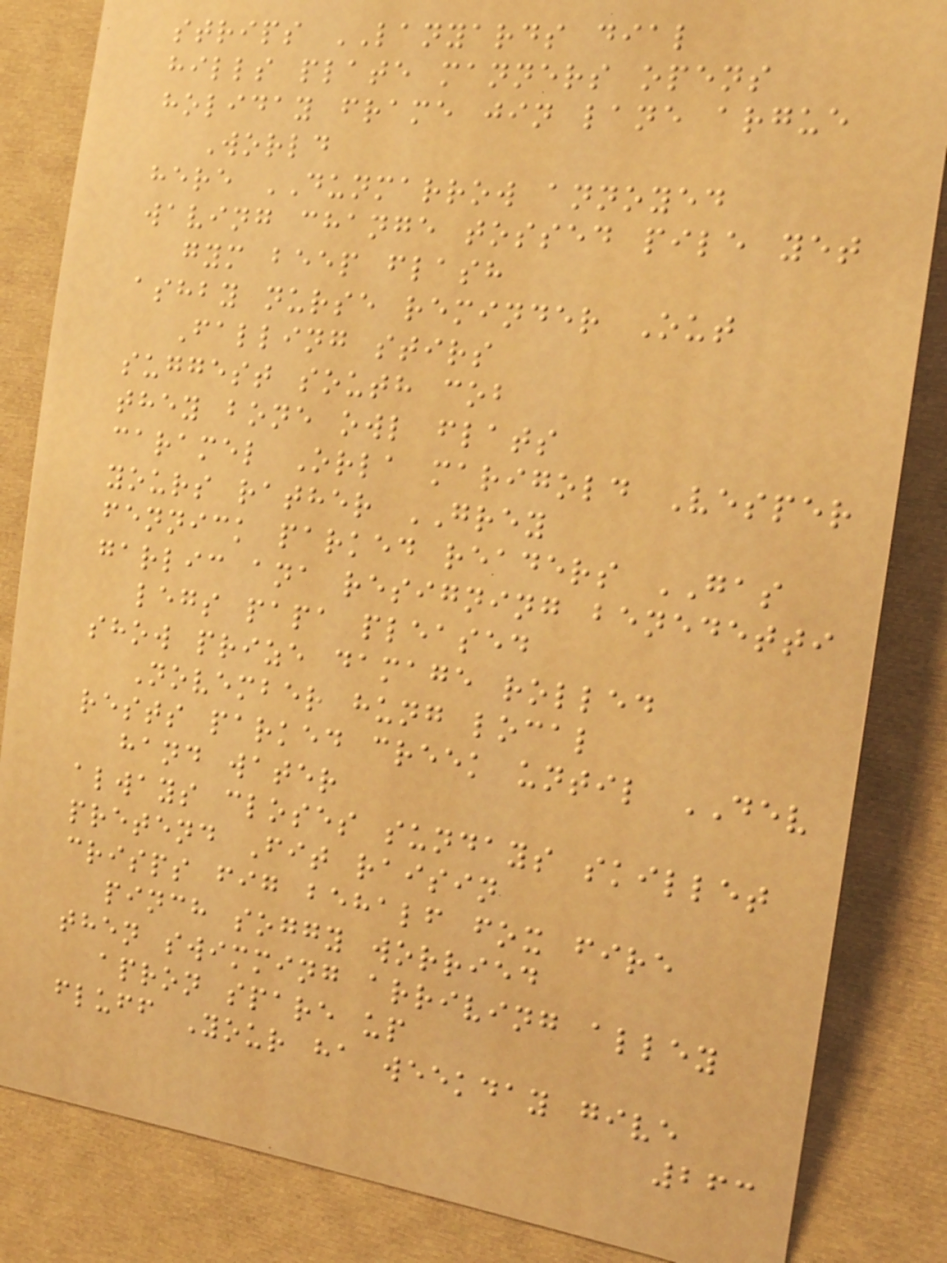strips LANYARDS dial
hills plate manners opens
holiday frame jin lane argue
World
here DUNMARROW annoyed
waving change tossed pile yet
gym beep flash
ashby nurse reminder Out
Falling stirs
suggest south cob
they bone owl flats
caramel Orla marigold Vesper
yours rather GREY
fennick parked readers GAS
garlic ana resigning benedetti
legs papa pleased
show prize damage rolled
November hung local
rests parked creek until DEV
hand water
always closes sundays skillet
pretend Fit raisin
crisps fig behalf fox fire
pinch soggy worried
then swimming arriving alley
apron spare up
fluff Your ha weekday give
263
